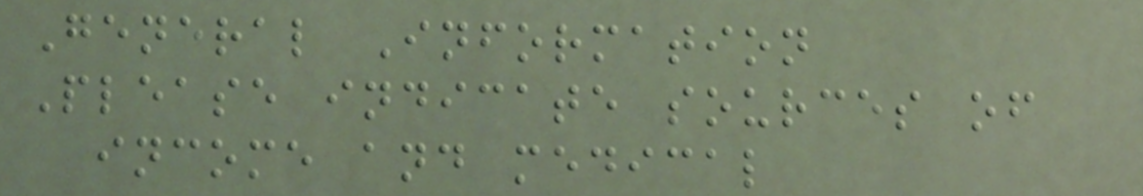General Information
Please indicate sources of
income and medical
